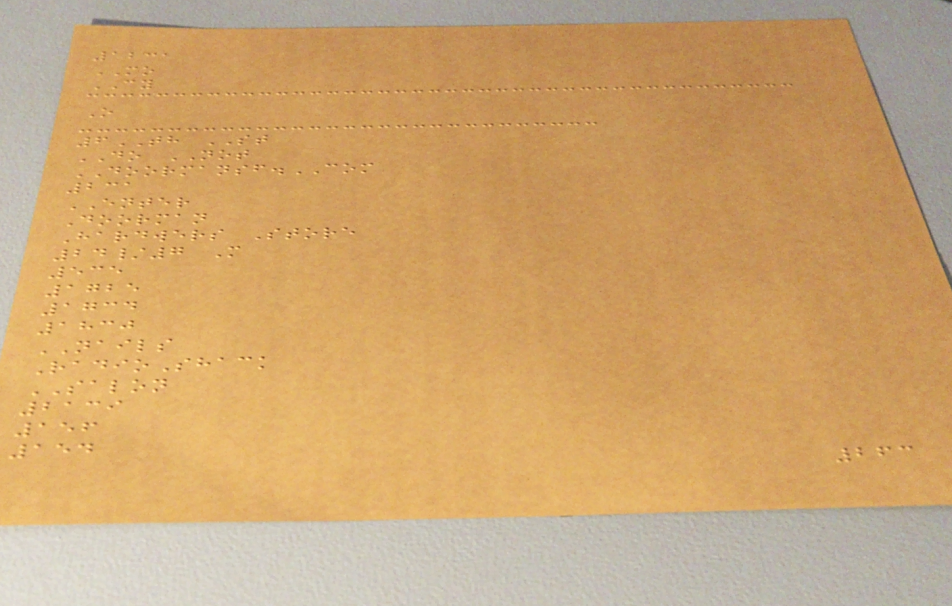1231
MO
CY
O
6TH ST
DO NOT
DOORMANSF.COM
231
ENTER
Doorman
Hardwers Store
24/7 M
535
1725
1734
1830
NAILS
RadioShack
SALON
2139
156
154
263
